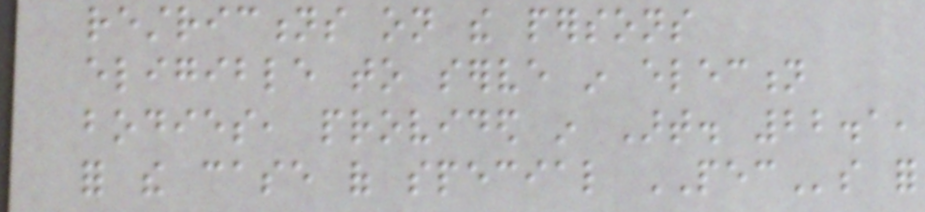restrictions on the persons
eligible to serve in election
bodies, provided in Art. 22.1,
for the case of special PECs for
